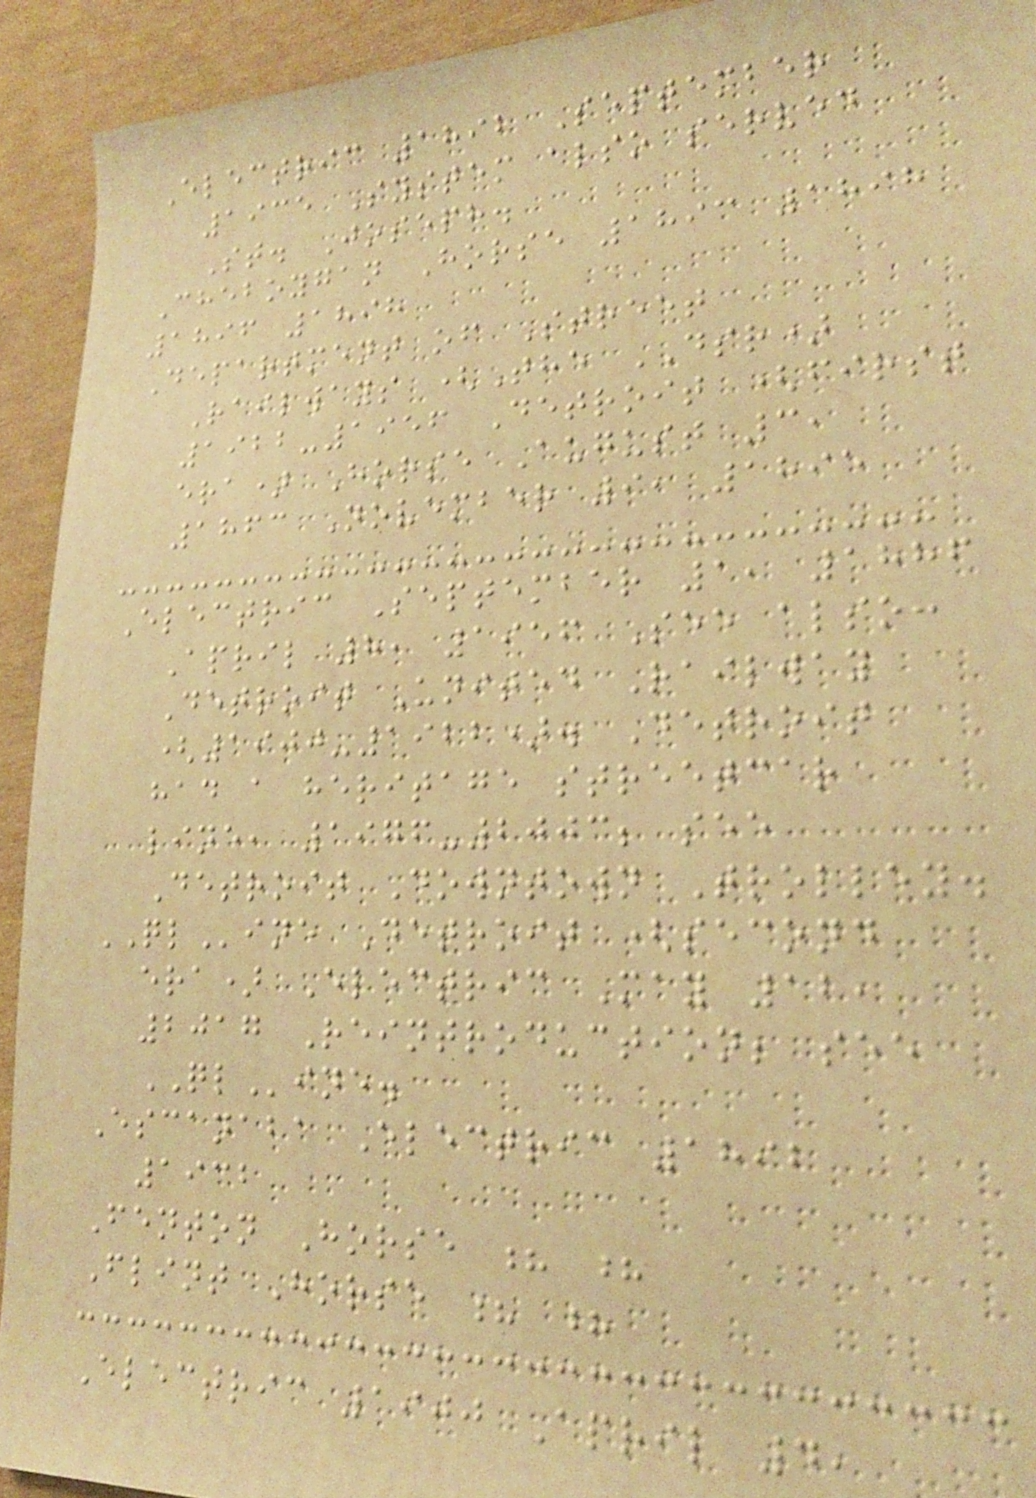Electric 1892 September
1935 System also served
St. Joseph.
Cheboygan Horse 1893 1898
1896 1898
Department of Street
Railways (The DSR)
1922-1956 Detroit (first
era) Horse August 3,
1863 November 9, 1895
Electric September 1, 1886
April 8, 1956 See also:
Detroit United Railway
(1900-1922). Detroit
had a heritage streetcar
line, 1976-2003; see
Detroit Downtown Trolley.
QLine Detroit (second
era) Electric May 12,
2017 Reintroduction; see
QLine.
Escanaba Electric 1892
1932
Fenton Horse ? ?
Flint Horse ? ?
Electric 1900 April 4,
